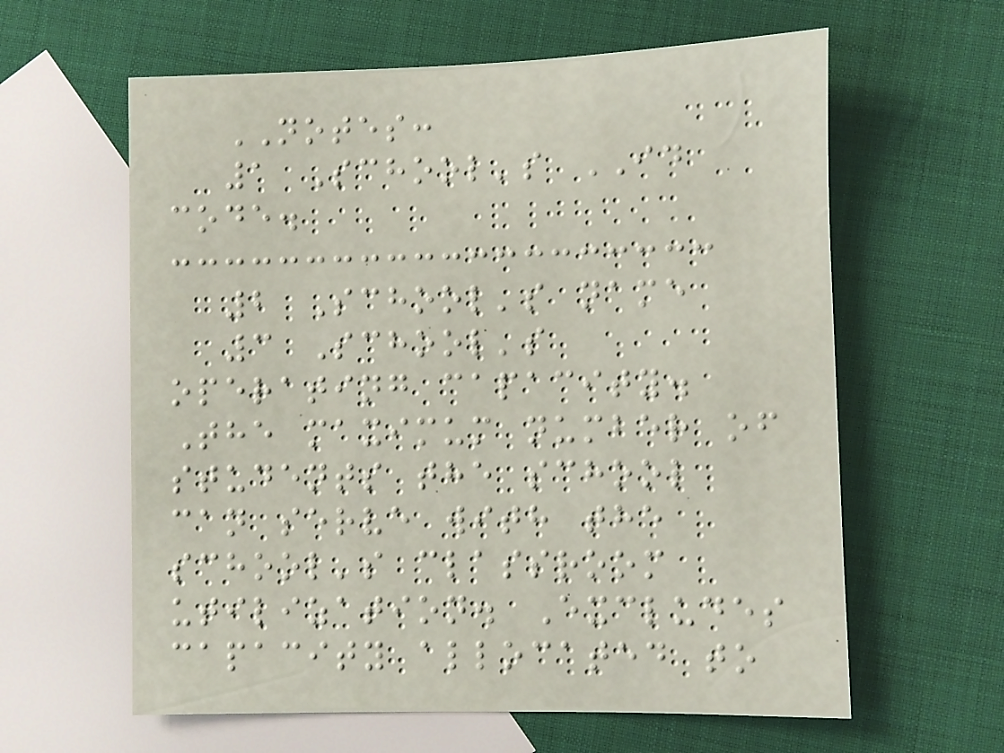NOTES:
1 School's ID
code.
2 School's name
3 School's
operating capacity.
The maximum number of
students the school
can serve with the
school's classroom
utilization. Excludes
capacity allocated to
